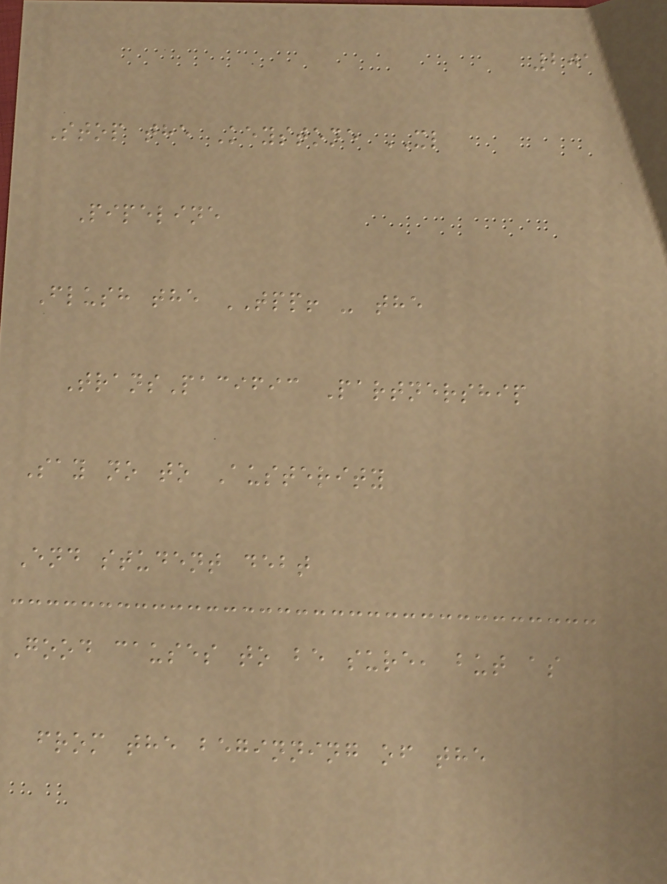201
Stop the Keystone XL
Pipeline
Flush the TPP! - the
TransPacific Partnership
Say no to Austerity
End student debt
Good causes to be sure, but as
from the beginning of the
